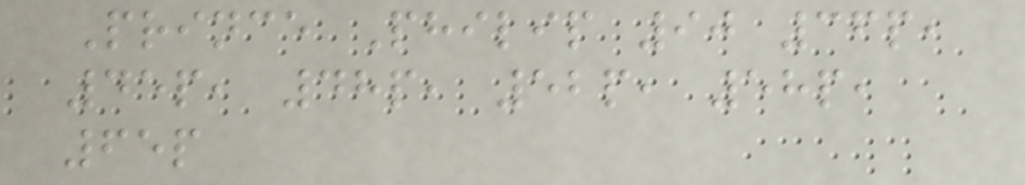Prince Philip 90 36p,
45p, 48p, 52p, 58p,
65p
